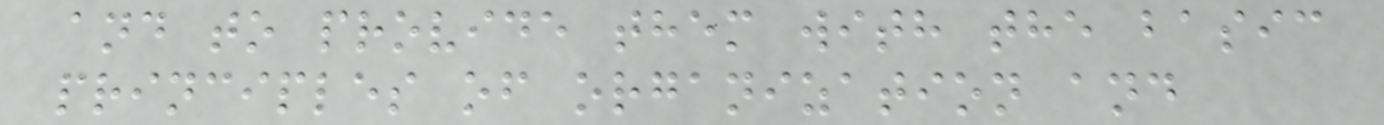and to provide them with the basic
principles of organization and
